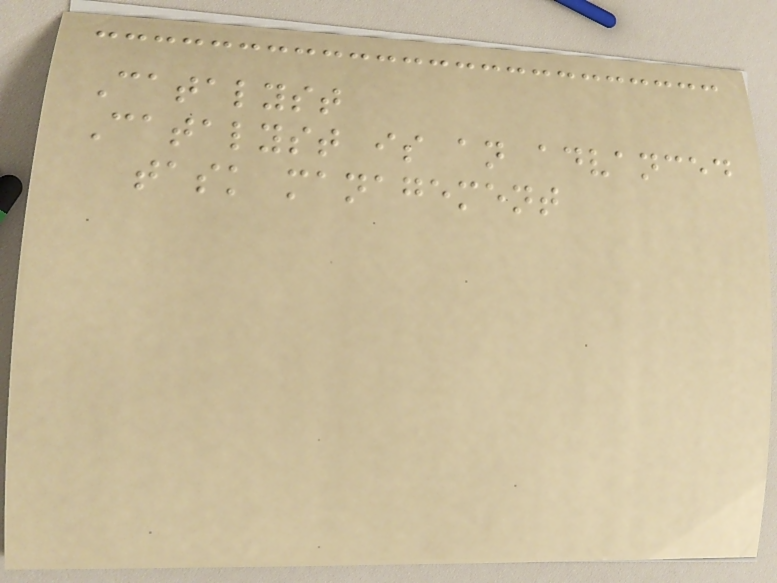Catalyst
Catalyst is an advanced
task management
